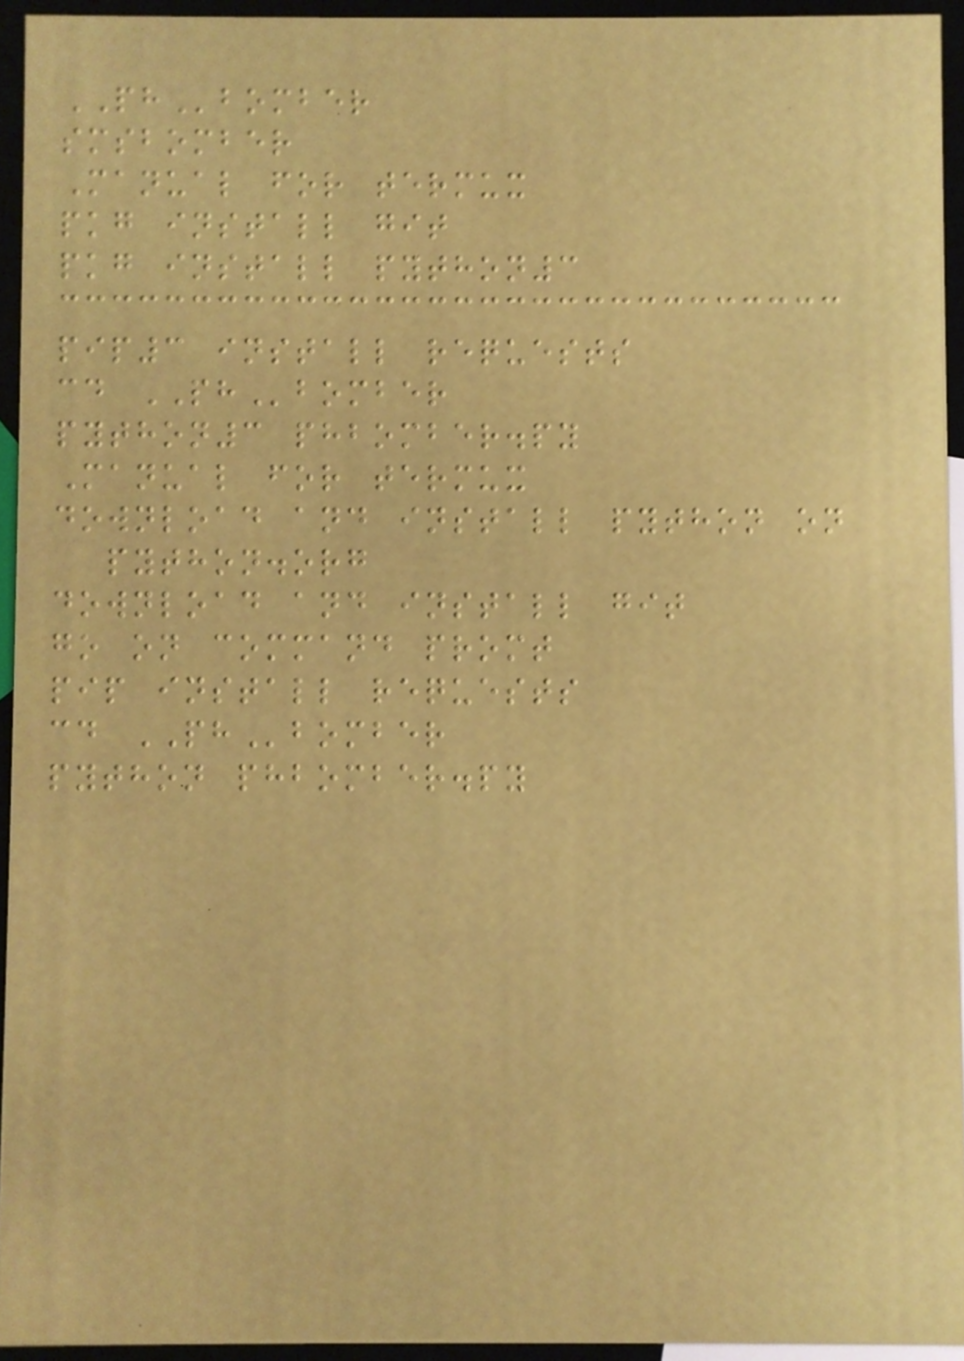PHbomber
smsbomber
Manual for termux
pkg install git
pkg install python3
pip3 install requests
cd PHbomber
python3 phbomber.py
Manual for termux
download and install python on
python.org
download and install git
go on command promt
pip install requests
cd PHbomber
python phbomber.py
